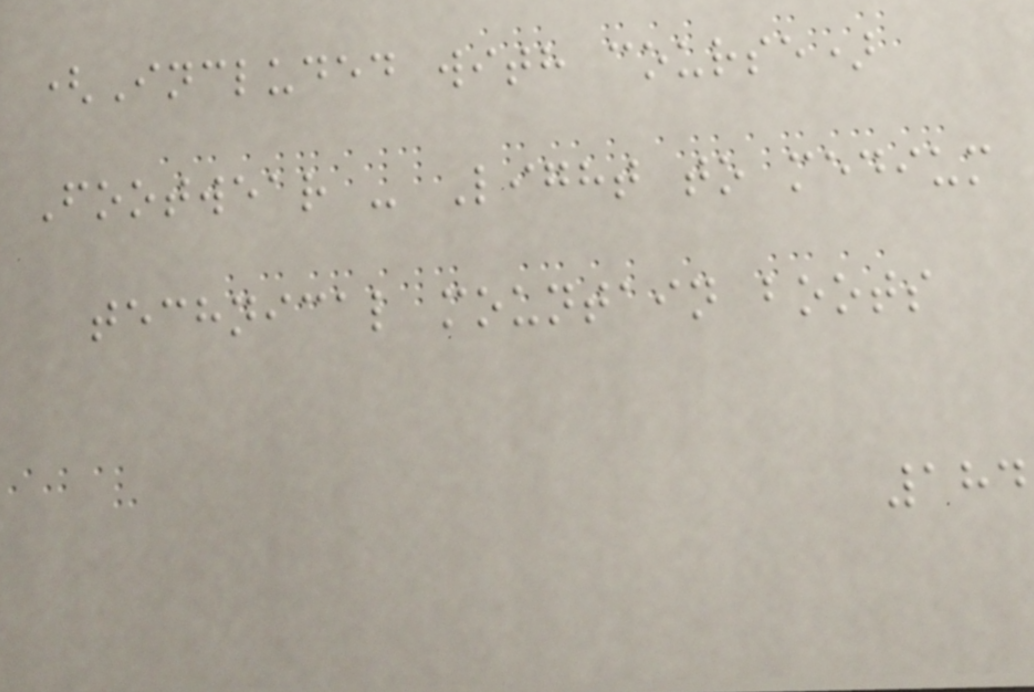(Included with course)
Footwear - Light to medium
technical mountain boots
184
